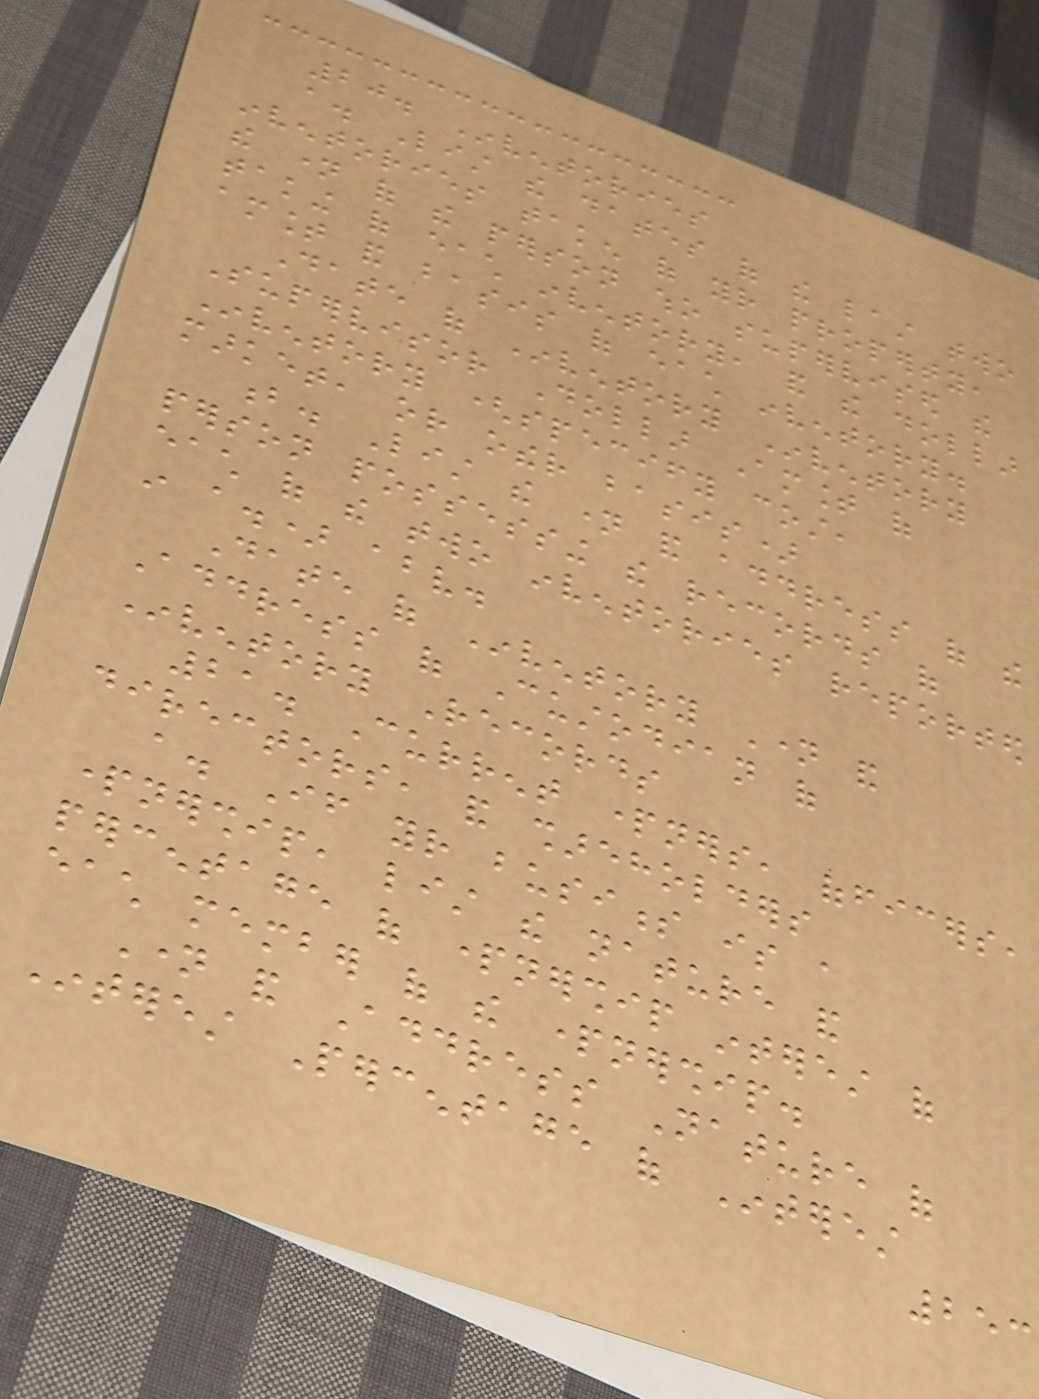20. Inventories
a. List the dates of the last two
inventories taken of your property,
the name of the person who supervised the
taking of each inventory, and the dollar
amount and basis of each inventory.
Date of Inventory Inventory
Supervisor Dollar Amount of
Inventory (specify cost,
market, or other basis)
b. List the name and address of the
person possessing the records of
each of the two inventories reported
in a.) above.
Date of Inventory Name and
Address of Custodian of
Inventory Records
21. Current partners, officers,
directors, and shareholders
a. If your business is a
partnership, list the nature and
percentage of partnership interest of
each member of the partnership.
Name and Address Nature of
Interest Percentage of Interest
253
